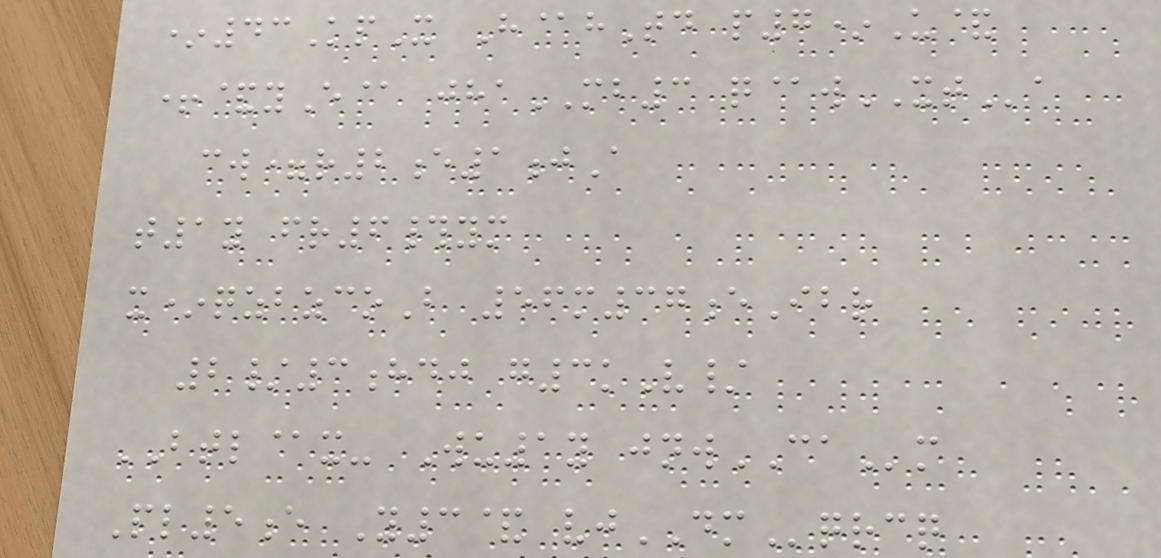*43KpX H@hTd p7*U&
+&yE@ jhaMB3 q@wXTa
cw=r2e1jA
t1y fr6#ym
x*qzbzcoB 56m37eIbr
2/3hdj g3kV/
BTL@x- Wu1y jnwCAm
Pl5e Y3& vjDMqrcq
